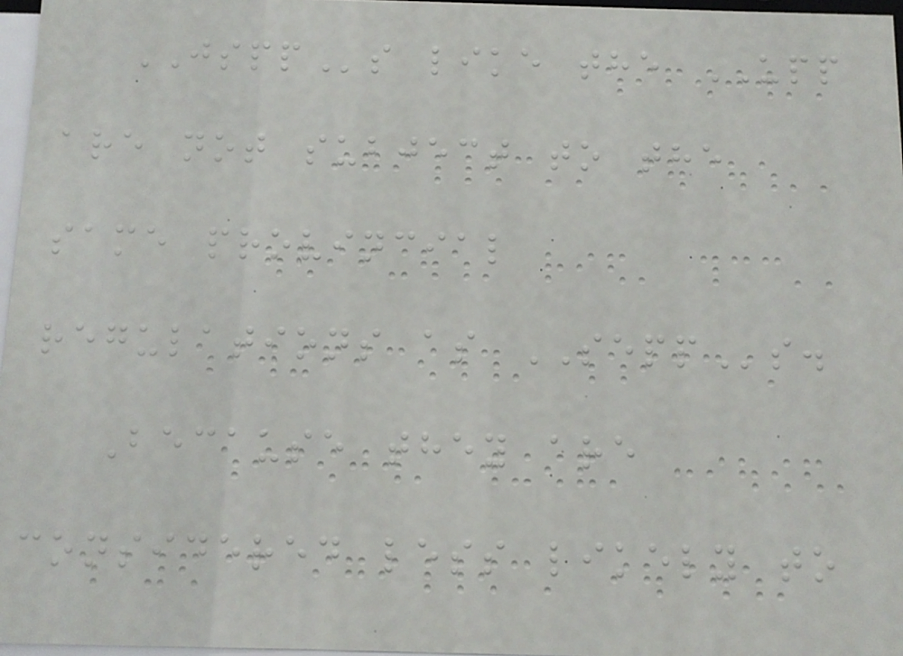JSPPs like the UPP
are not subject to the
same provincial
regulations as SEPPs.
Because they are
considered less likely to
